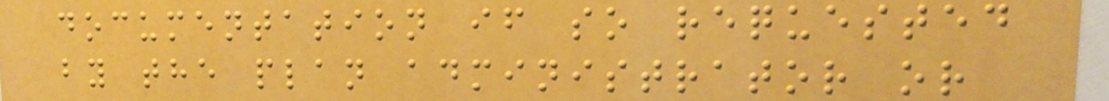documentation if so requested
by the plan administrator or
